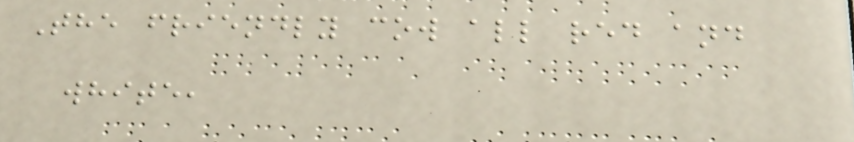The friendly cow all red and
white,
